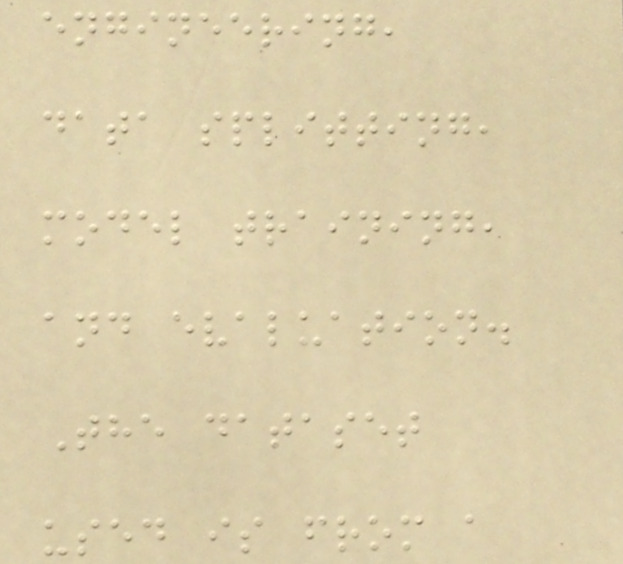engineering,
data splitting,
model training,
and evaluation.
The dataset
used is from a
